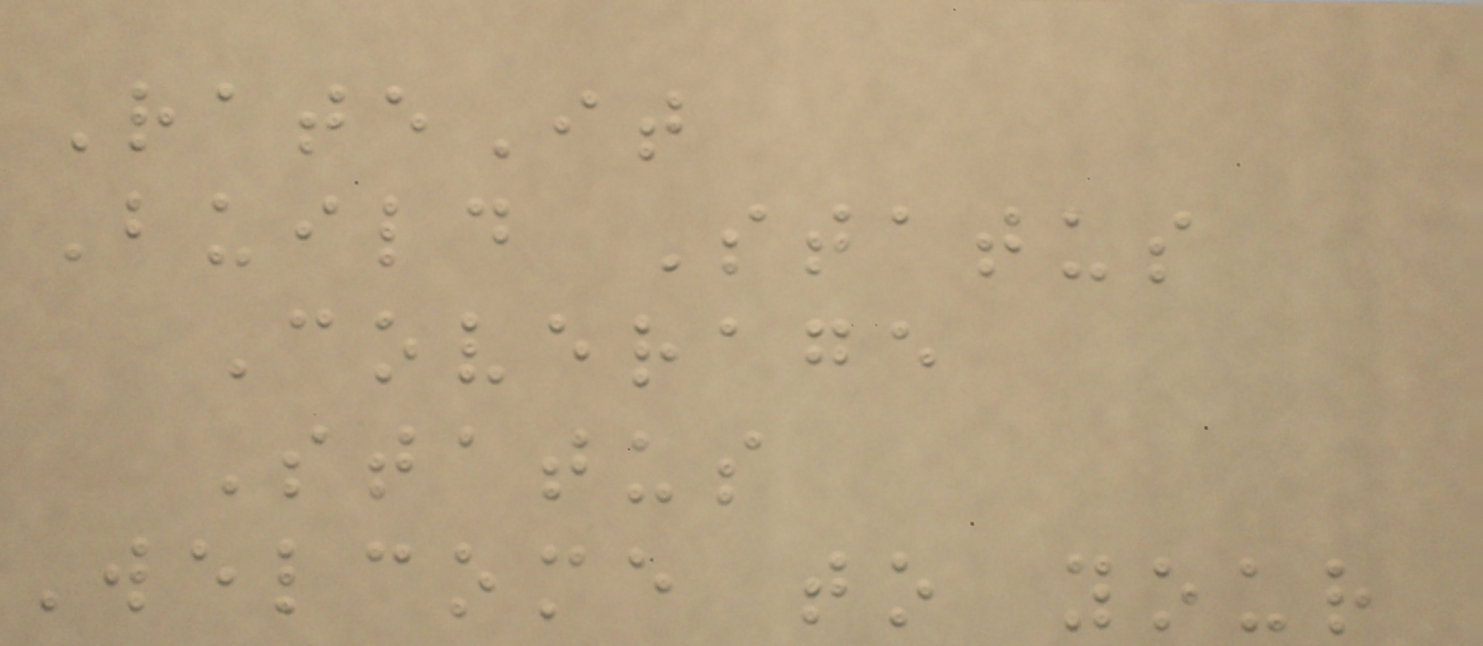RateIt
Build Status
Coverage
Status
Welcome to your
